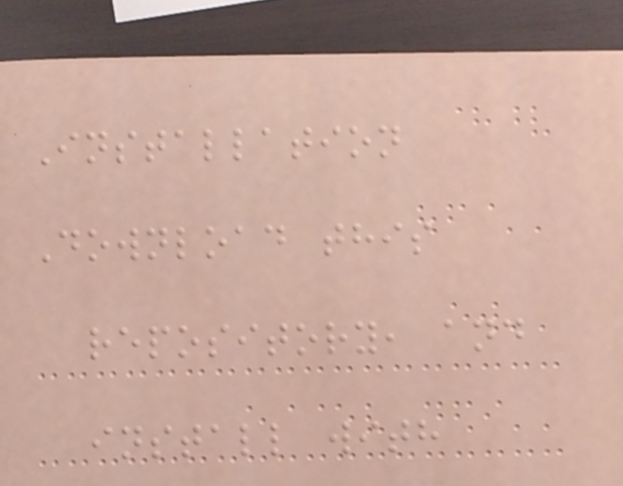Installation
Download this
repository, and
install with
